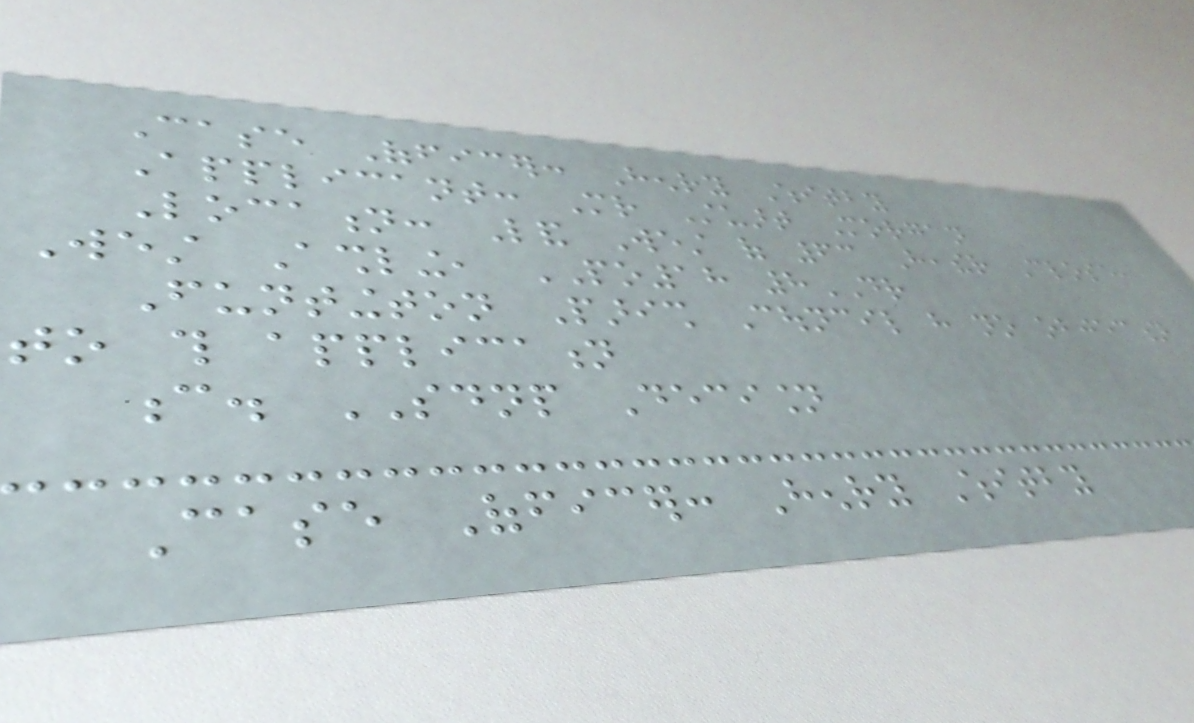Case Officer: Henry Whitby
Applicant: Mr Stuart Morgan
Location: Land West of 63 Heather Close,
West Ashling, PO18 8DR
Funtington Parish Council have no objection
to this application
c. SDNP Decision
Case Officer: Henry Whitby
